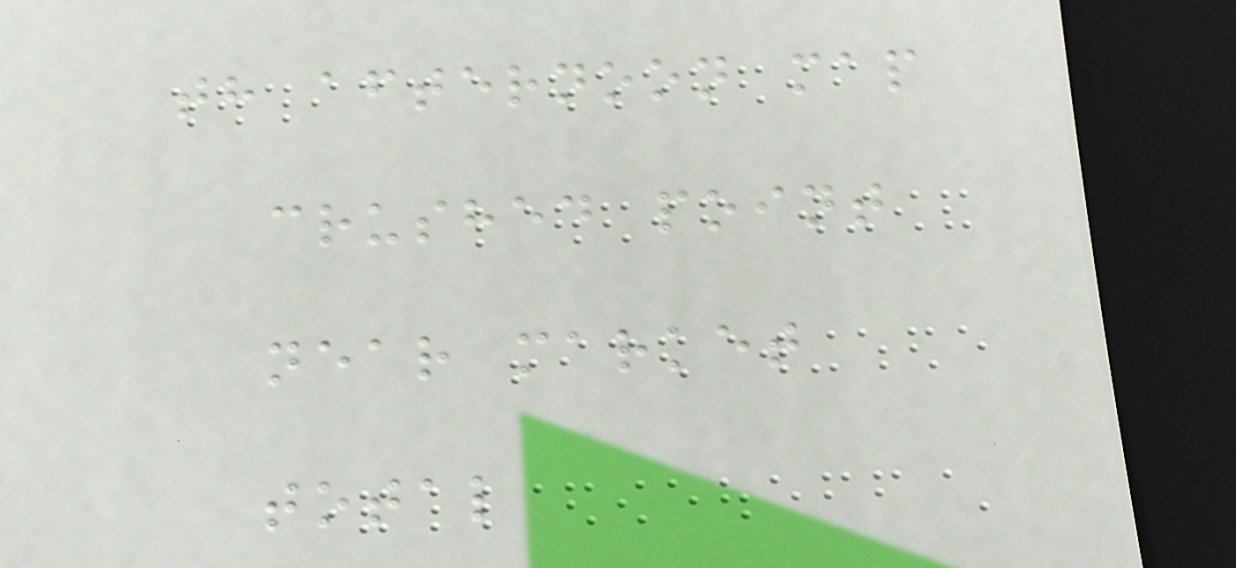th afternoon map
crushed point
near market
total
